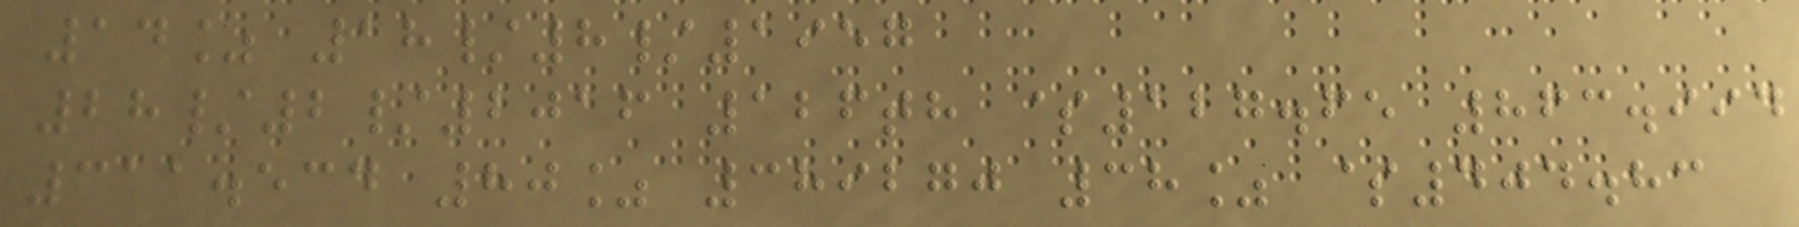14% 18/8/1957
28/2/2016 126th $127.65 863.994
311.534 80% 389270 38% $404.83
